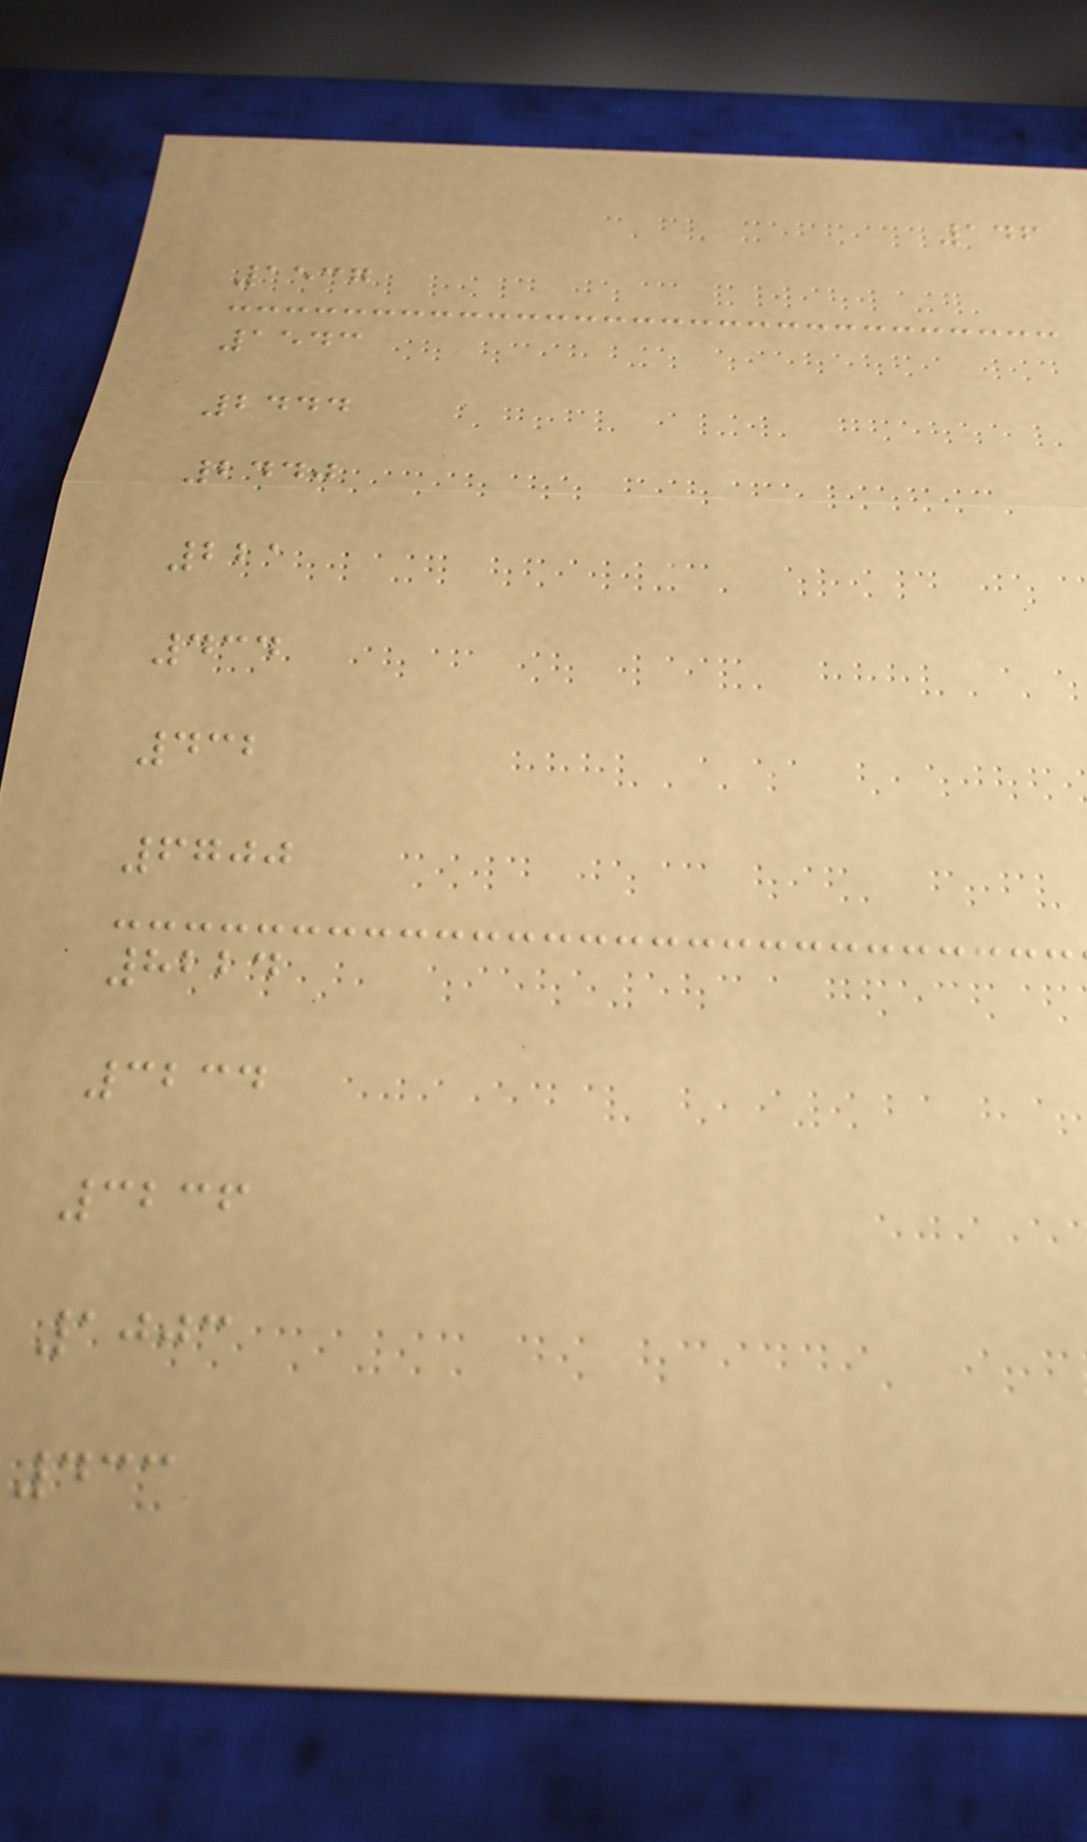146
1537
1543
2444
2440
221
434
432
6700
8224
3234
3236
1003
433
